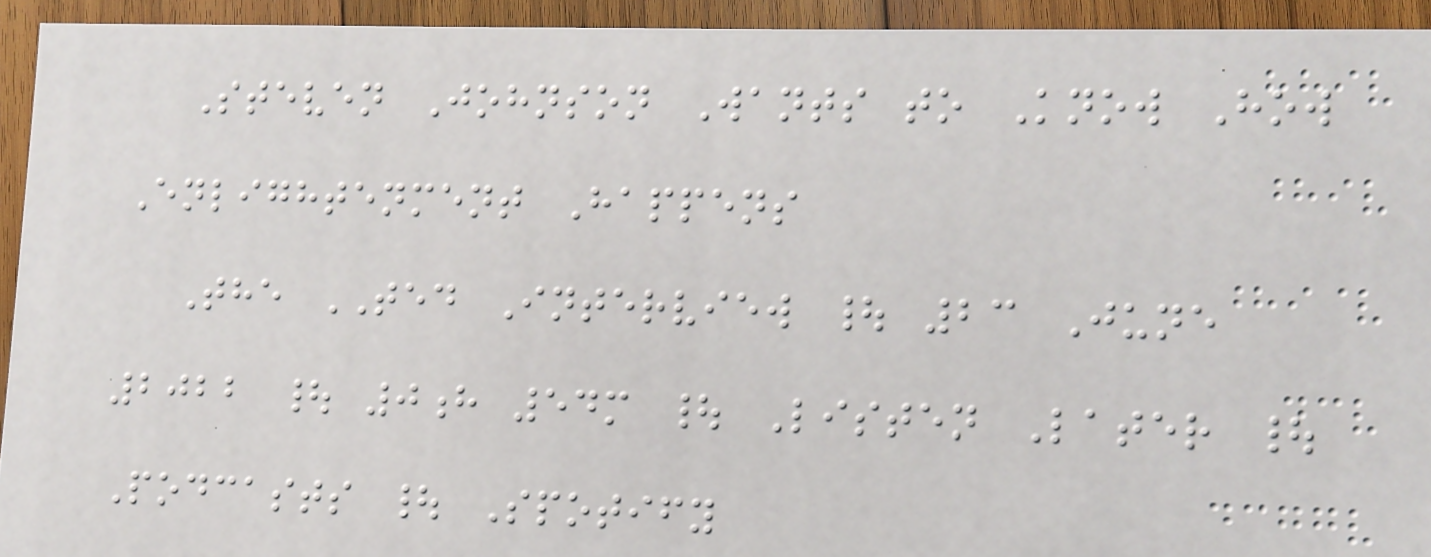Steven Johnson Wants to Know How
Enlightenment Happens
The TED Interview | 23 June
2022 | 0h 54m | Listen Later |
Podcasts | Spotify
